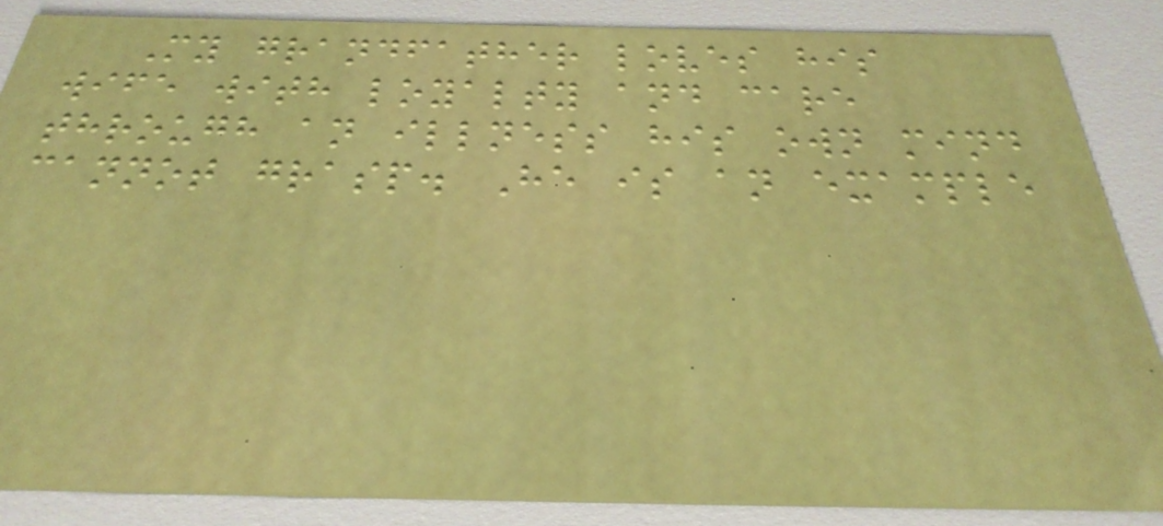My grandfather loves his
wife with loyalty and care
through an illness his own mind
cannot grasp. He is an example
